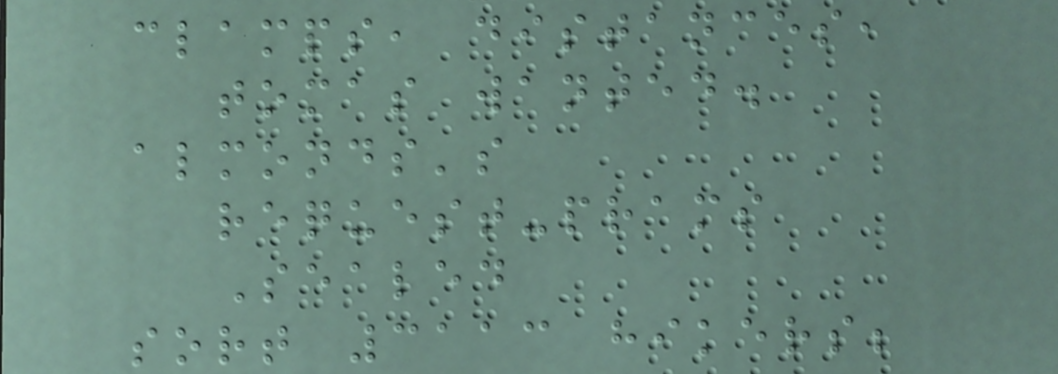clamps, distances,
tomas wanted.
almonds's
request-prams
Sealed
sort 3113 hikers;
